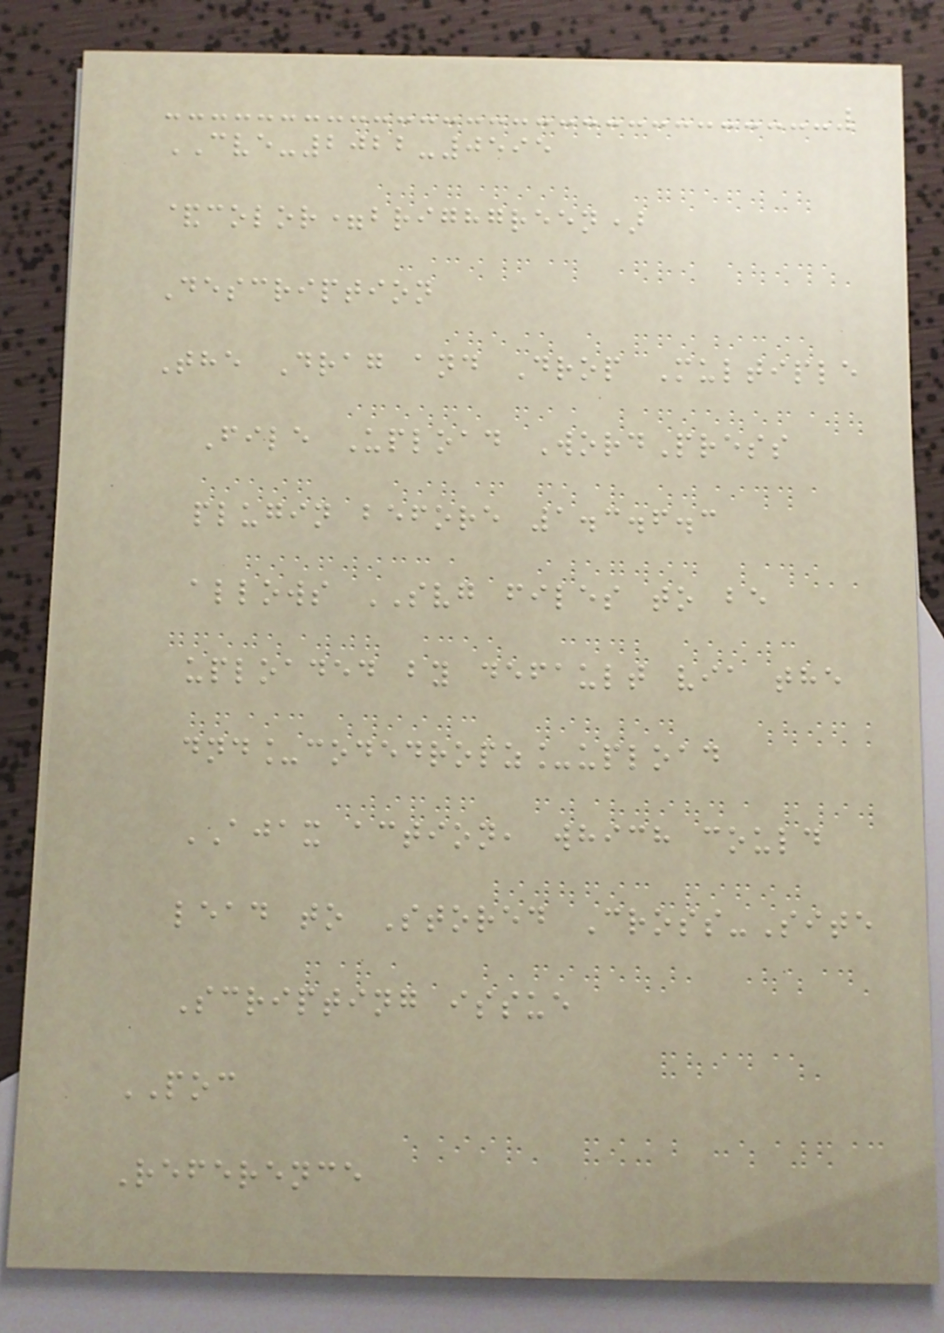CVE-2022-0595
&color=brighgreen)
Description
The Drag and Drop Multiple
File Upload WordPress
plugin before 1.3.6.3
allows SVG files to be
uploaded by default via the
dnd_codedropz_upload
AJAX action, which could
lead to Stored Cross-Site
Scripting issue
POC
Reference
